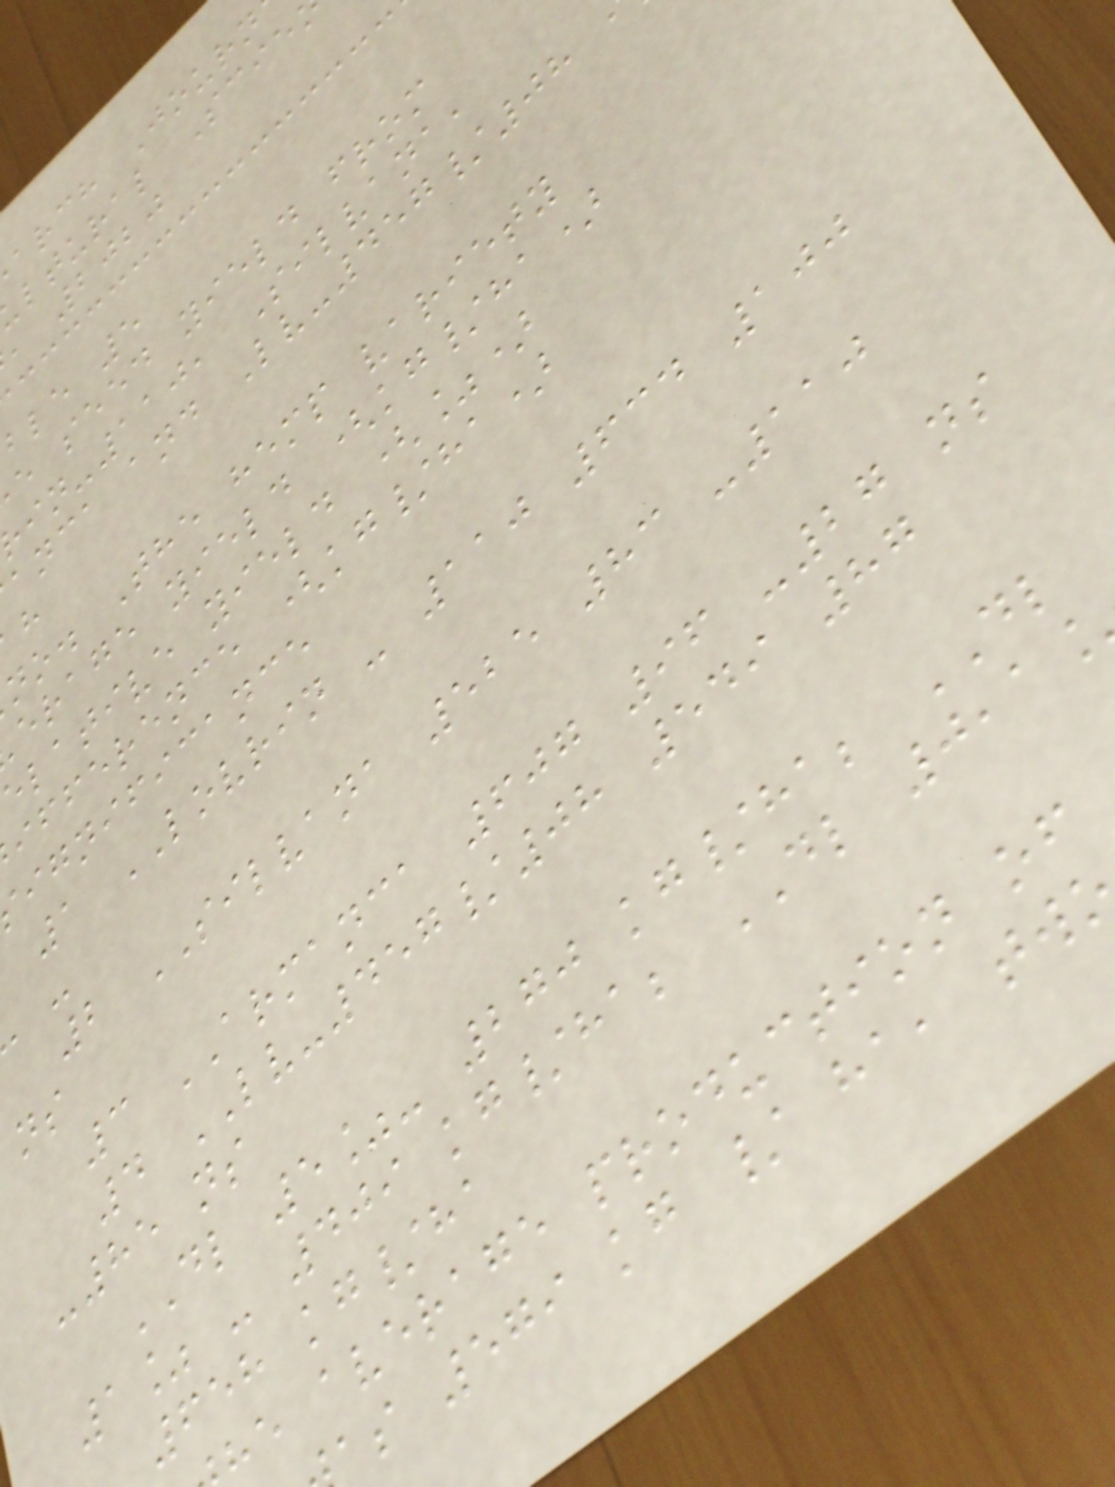arch Journ
ltural Scie
, 2020
ble 5
e seed yield from
in-110, Silvana,
anca and Lv-457/08
no. The hemp variety
erage yield (kg/ha)
elative yield (%)
ifference (kg/ha)
ignificance
1 LOVRIN - 110 634 100
2 SILVANA 525 83 -110
ns
3 ARMANCA 607 96 -27 ns
4 LV-457/08 549 87
-85 ns
DL 5%- 270 kg/ha; DL
1% - 409 kg/ha; DL 0,1
658 kg/ha
e average production of
as 579 kg / ha, tw
